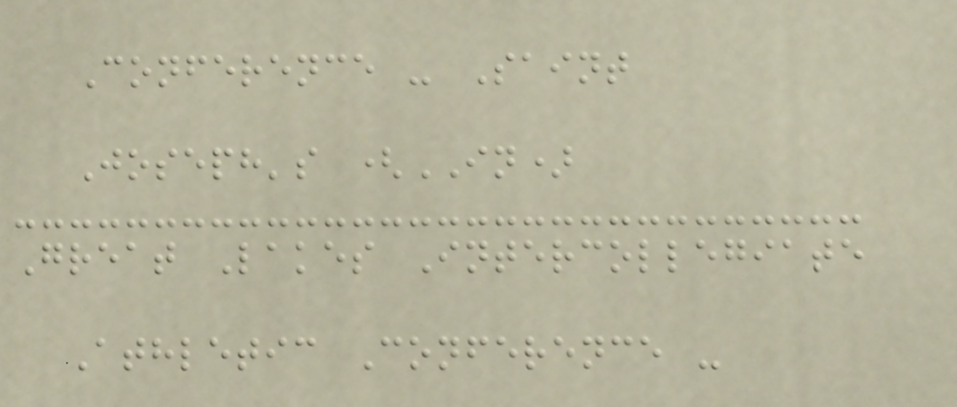Conference - Saint
Joseph's (IN)
Great Lakes Intercollegiate
Athletic Conference -
